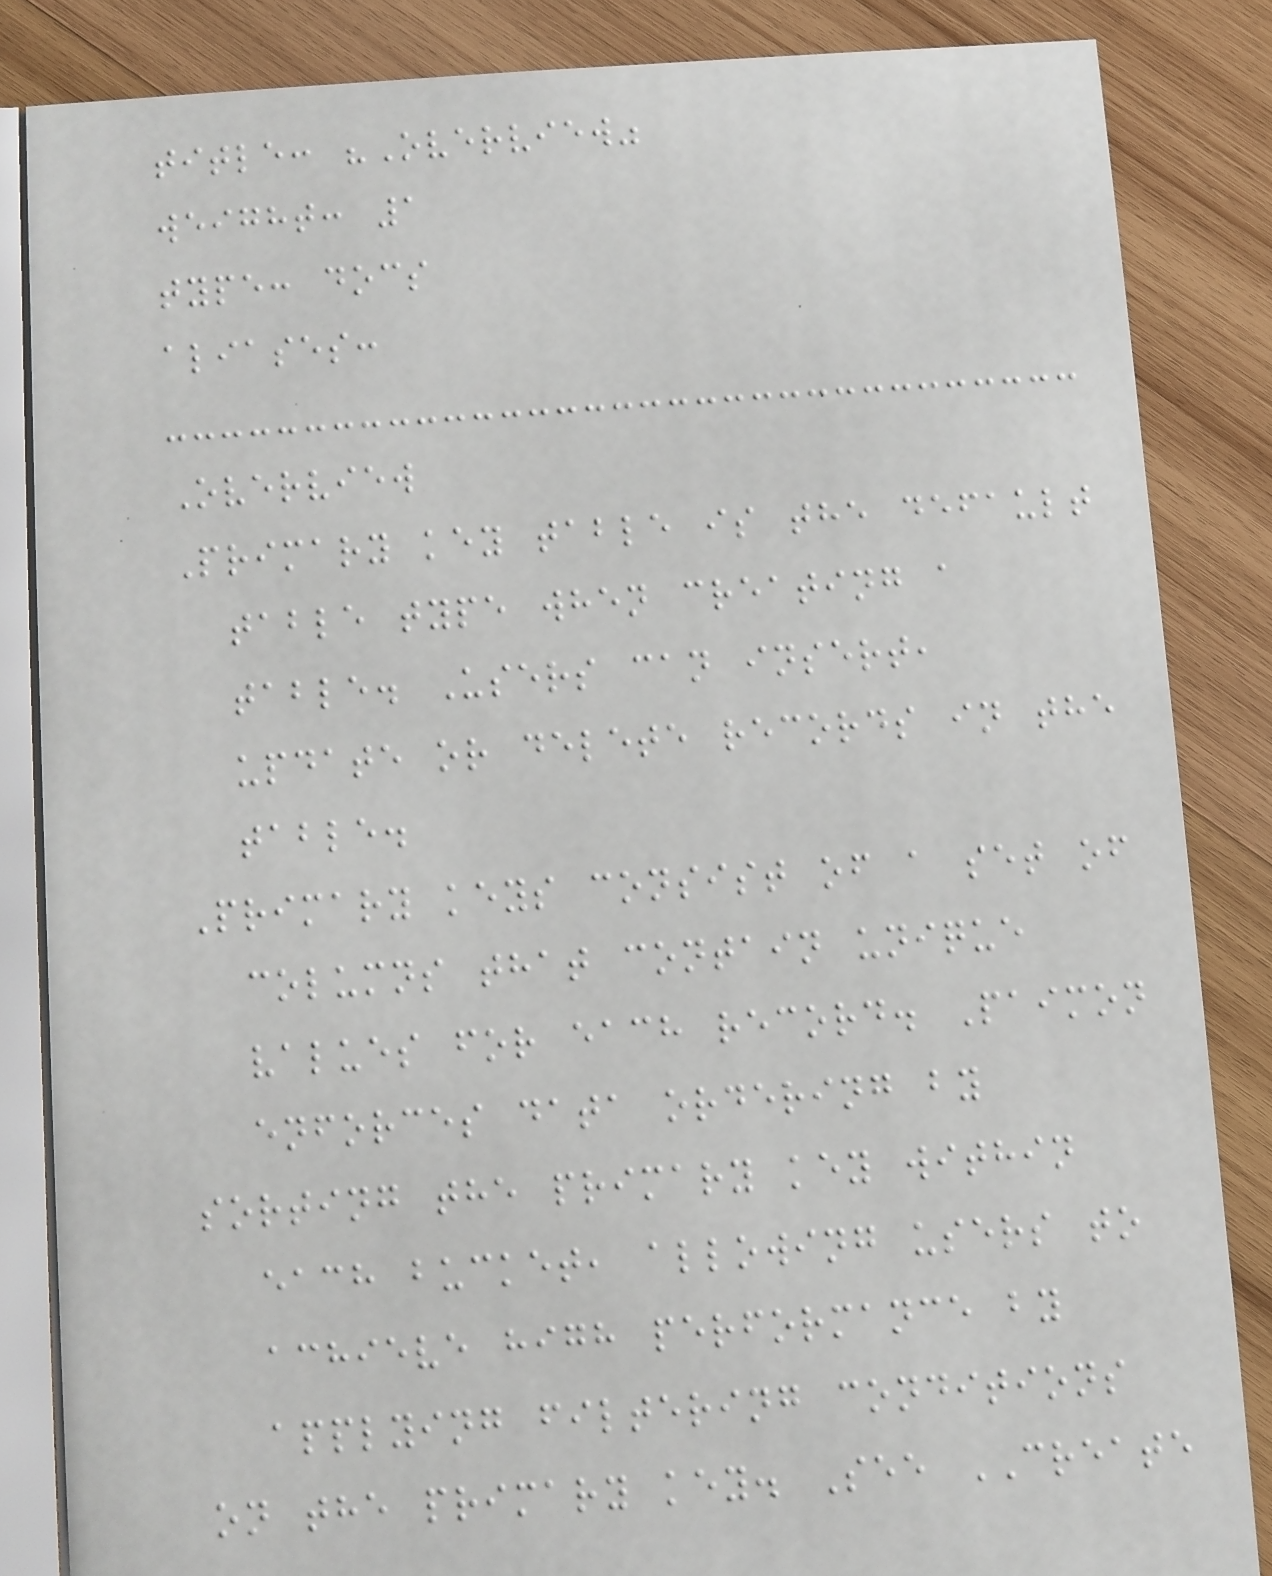title: "Overview"
weight: 1
type: docs
aliases:
Overview
Primary key table is the default
table type when creating a
table. Users can insert,
update or delete records in the
table.
Primary keys consist of a set of
columns that contain unique
values for each record. Paimon
enforces data ordering by
sorting the primary key within
each bucket, allowing users to
achieve high performance by
applying filtering conditions
on the primary key. See CREATE
